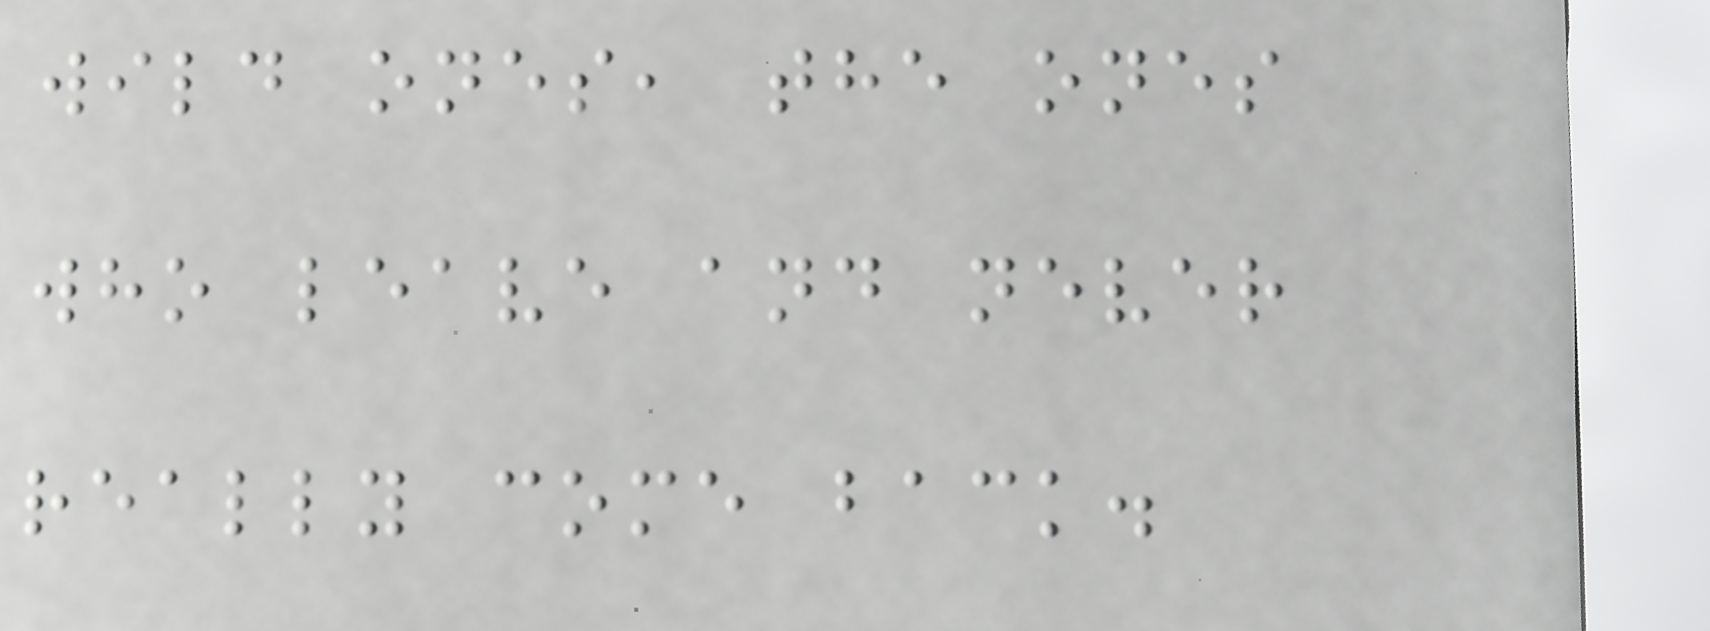wild ones, the ones
who leave and never
really come back.
